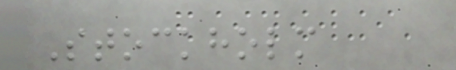Stockholm
